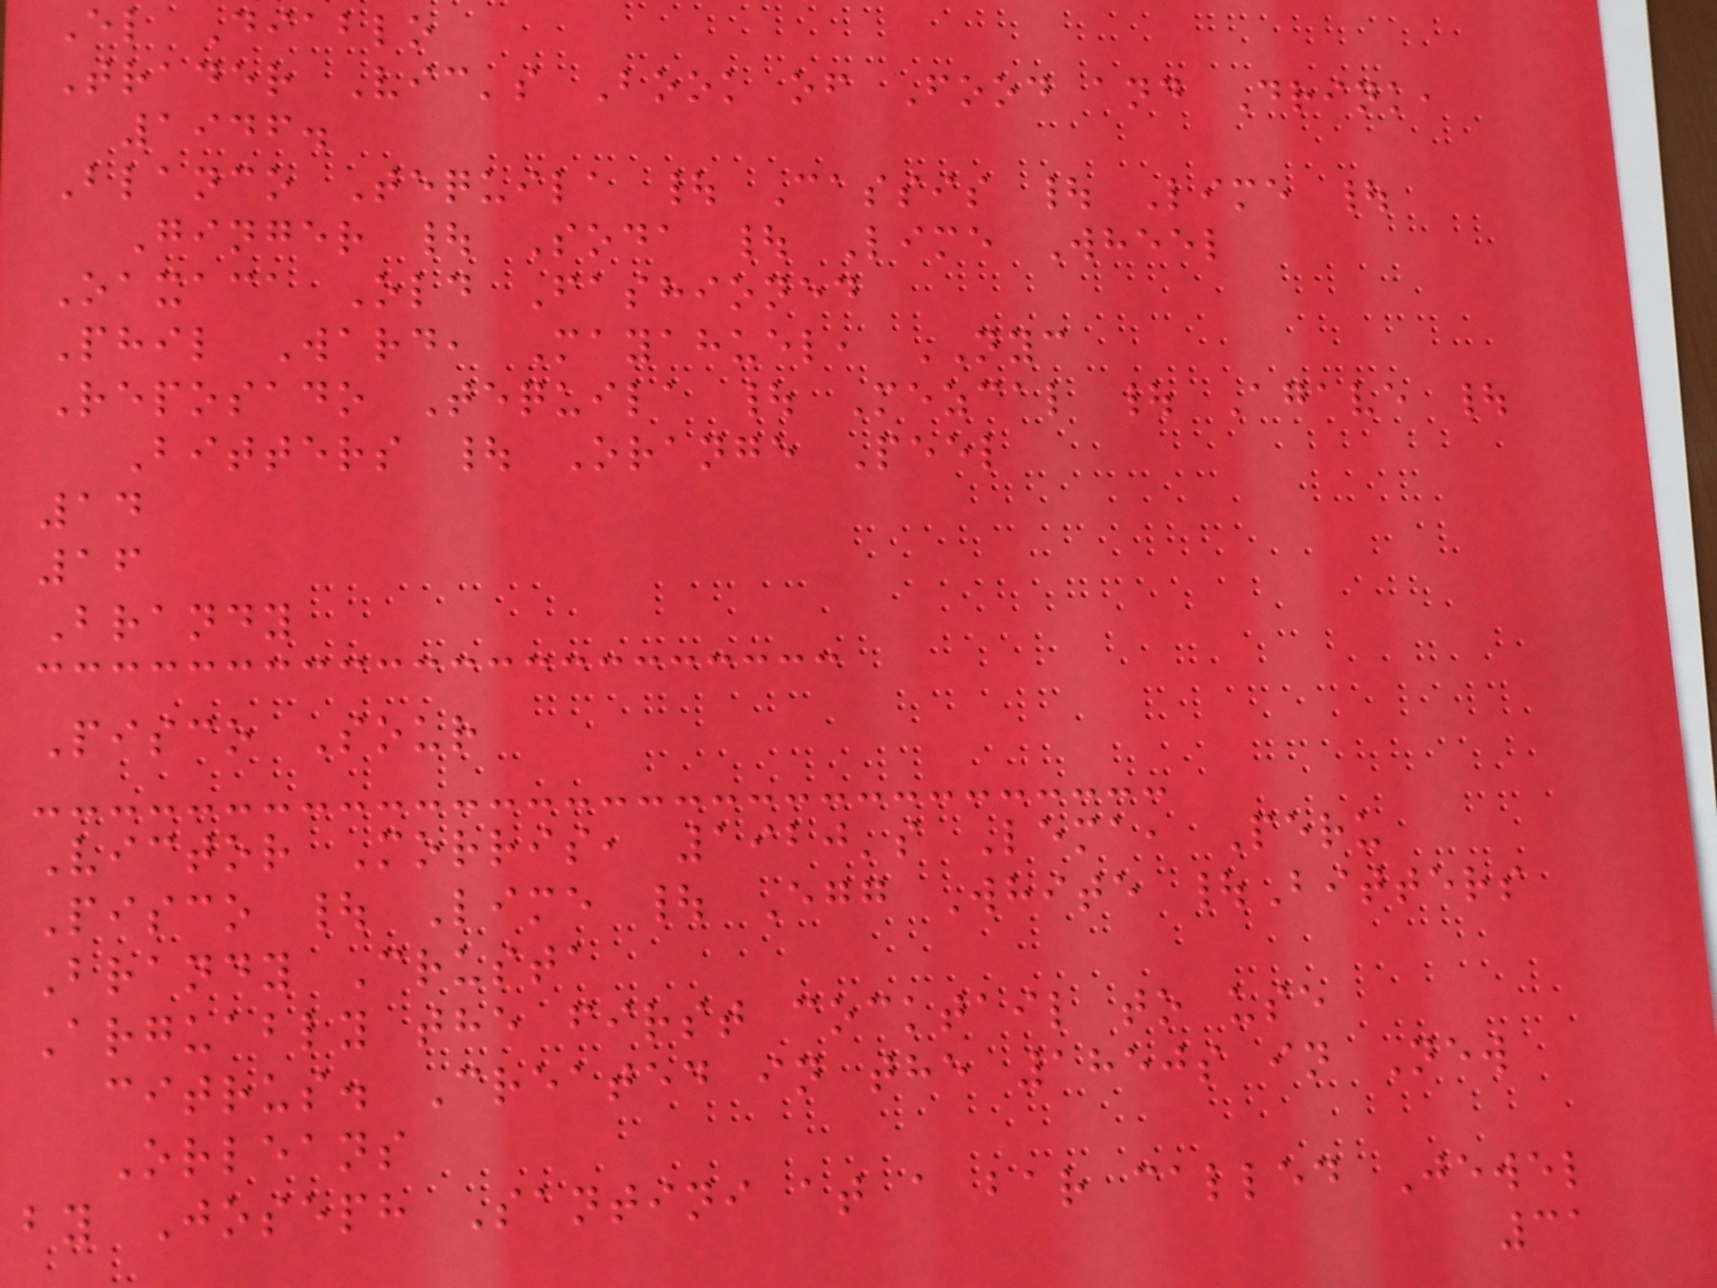El Diablo
Trader Vic's Book of Food and Drink,
1946.
Blanco Tequila | Cassis | Lime |
Ginger | Soda | Lime Wheel
Oaxaca Old Fashioned
Phil Ward, Mayahuel, NYC
Reposado Tequila | Mezcal | Agave |
Bitters | Orange Peel
14
16
Brandy
Pisco Sour
Victor Morris, 1920's Lema, Peru
Pisco | Lime | Egg White |Bitters
Brandy Crusta
Arguably the first cocktail to use
citrus. Created in the 1850s in New
Orleans
by Joseph Santini at a bar called Jewel
31
